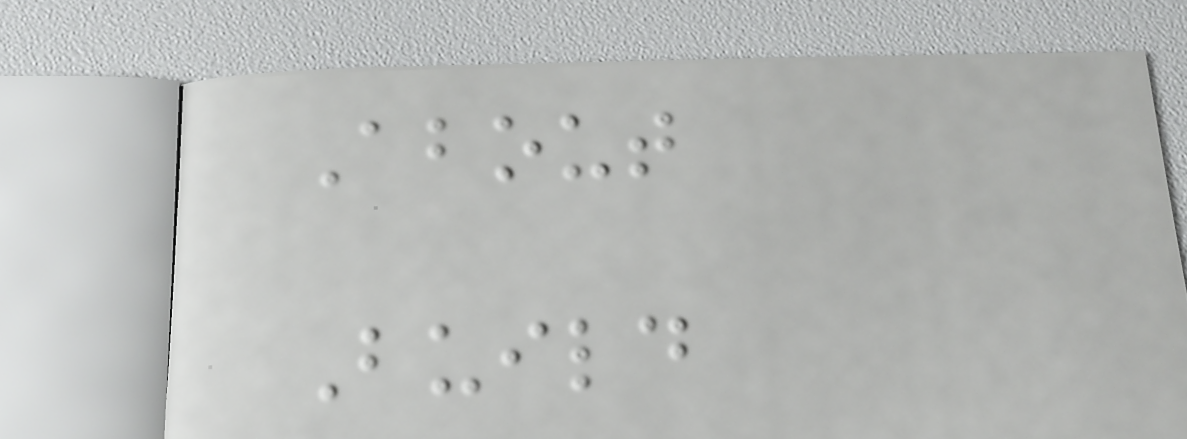About
Build
